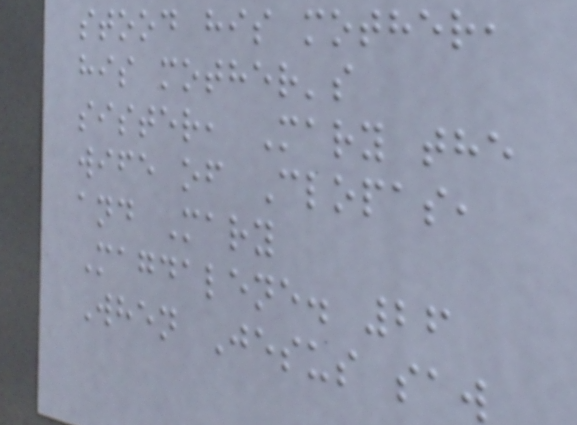stood his mother,
his mother's
sister, Mary the
wife of Clopas,
and Mary
Magdalene. 26
When Jesus saw
